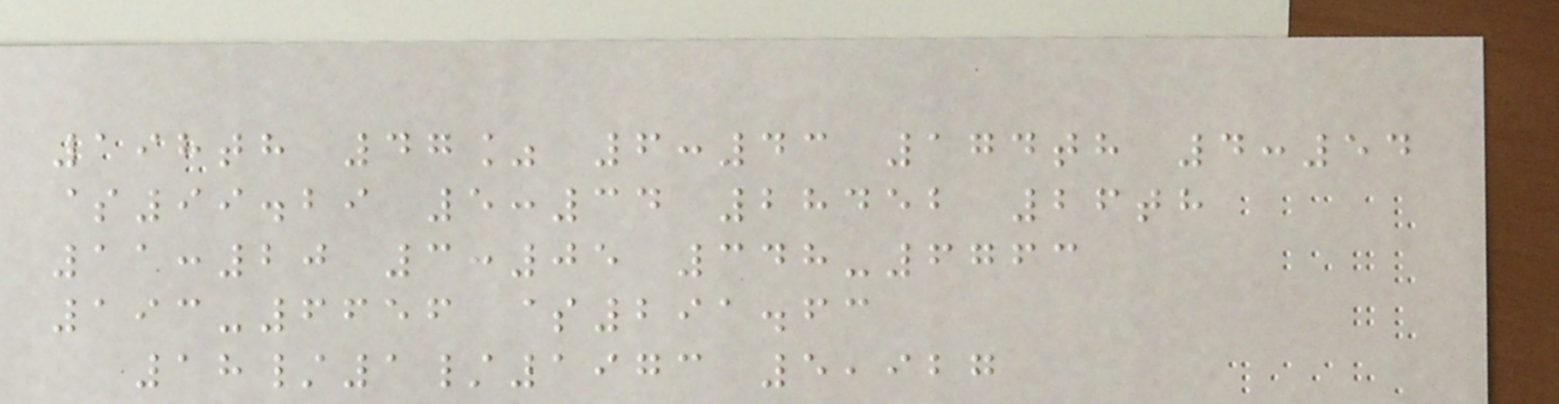198th 47% 6:43 174th 4:54
$99.29 5:34 28452 26th
11:20 3:05 348-6763
193-6656 $291.63
18/1/1973 5,927
